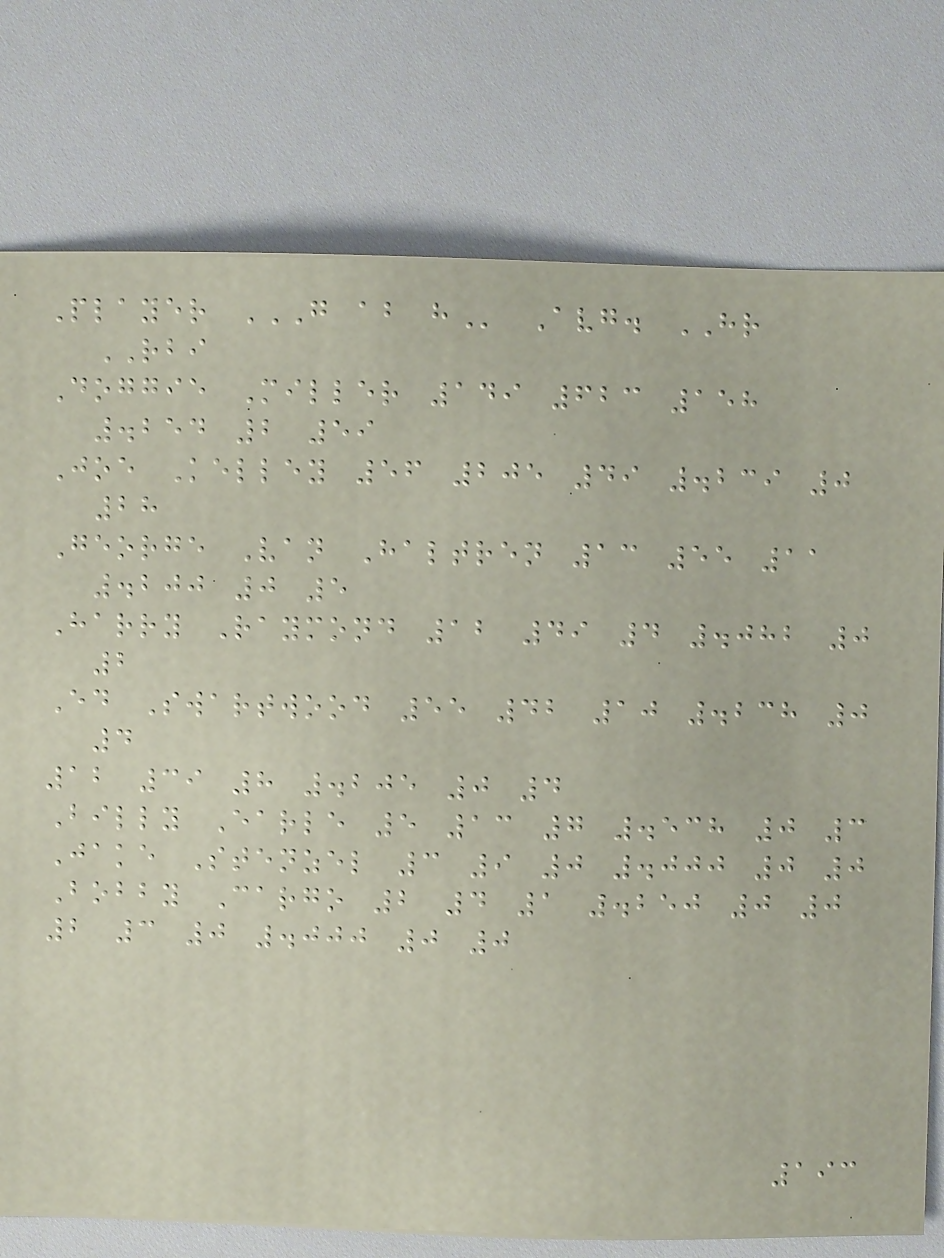Player G AB H Avg. HR
RBI
Doggie Miller 149 623 158
.254 2 59
Joe Kelley 56 205 49 .239 0
28
George Van Haltren 13 55 11
.200 0 5
Harry Raymond 12 49 4 .082 0
2
Ed Swartwood 55 42 10 .238 0
4
12 39 8 .205 0 4
Billy Earle 5 13 7 .538 0 3
Jake Stenzel 3 9 0 .000 0 0
Bobby Cargo 2 4 1 .250 0 0
2 3 0 .000 0 0
193
